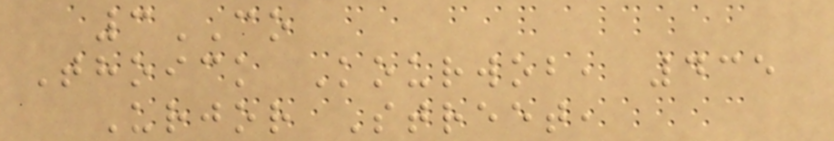3CO
Thoick Kourwob, 435
Urjor Street,
